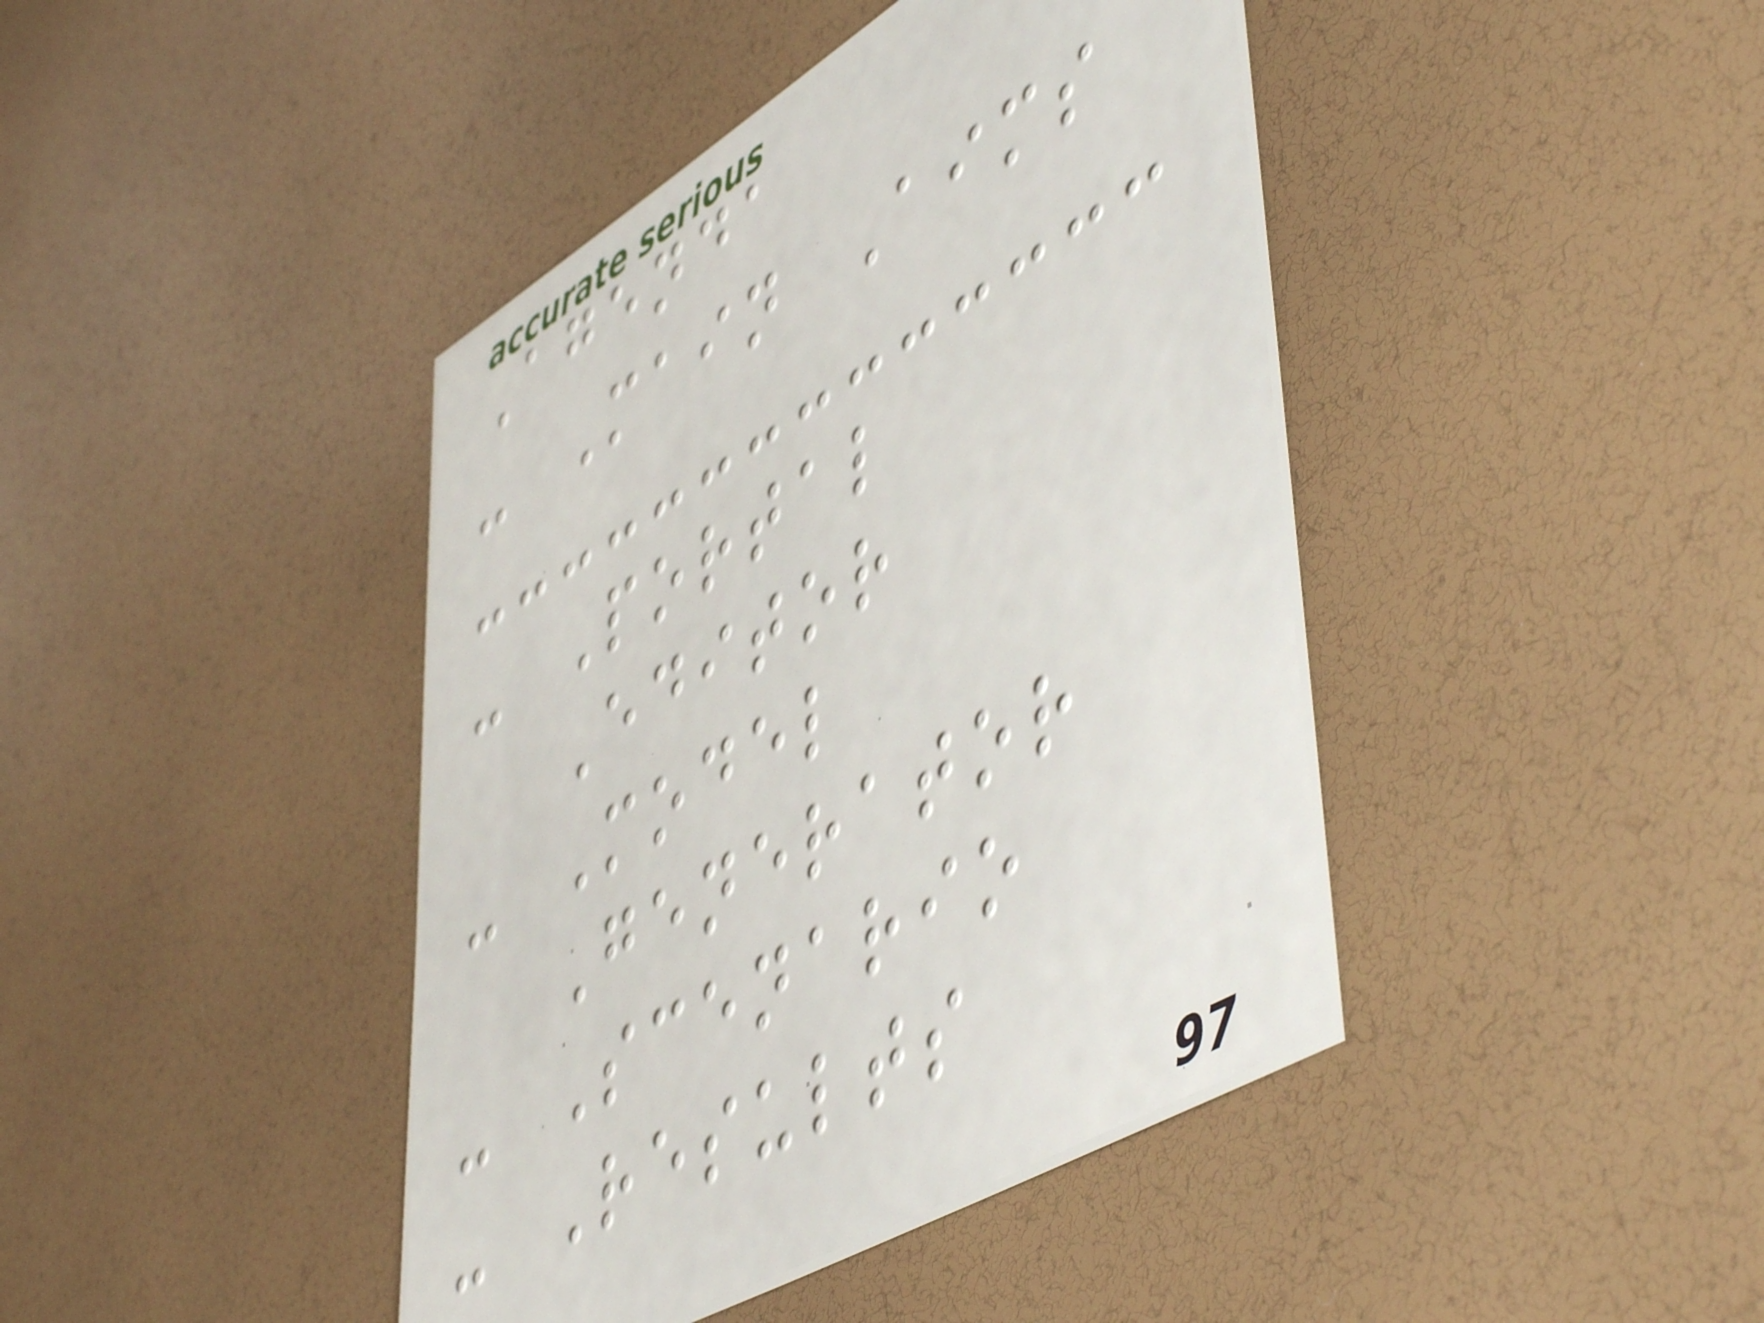Agenda
- Main Aims
- Portal
Editor
- Model
Generator
- Scenario
- Results
